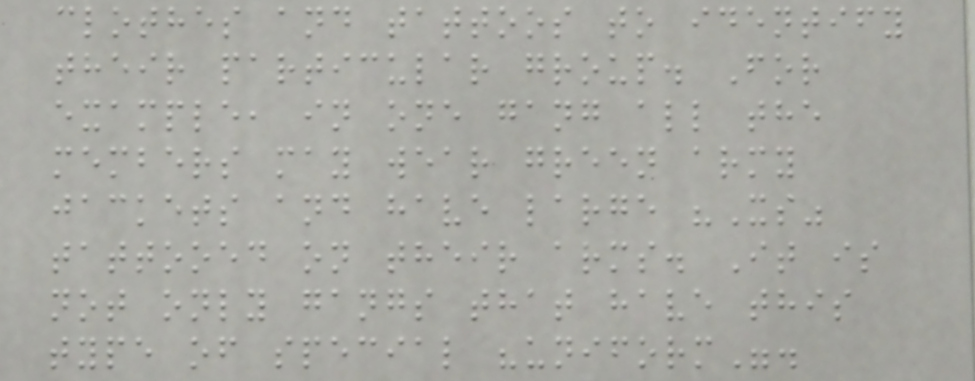clothes and tattoos to identify
their particular group. For
example, in one gang all the
members may wear green army
jackets and have large "Xs"
tattooed on their arms. It is
not only gangs that have this
type of special "uniform".
